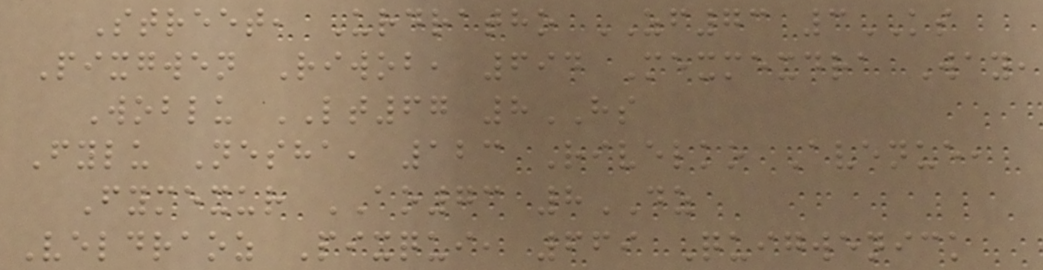Street, Urdratho ZF73 3KS
Pixgwen Riwob, 694 Mexmexdra Way,
Woblu LT67 8HS
Fylu Nesha, 123 Rivelko Avenue,
Fymexur AO73 8DZ
Veldraoz Pixqui, 669 Quigwenick
